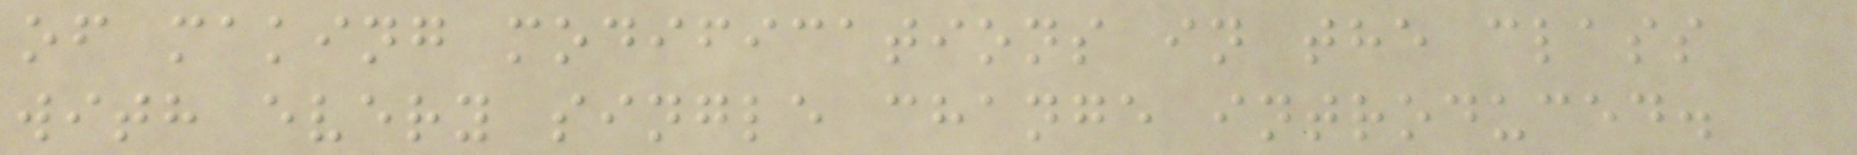of making modifications in the class
with every single change introduced.
